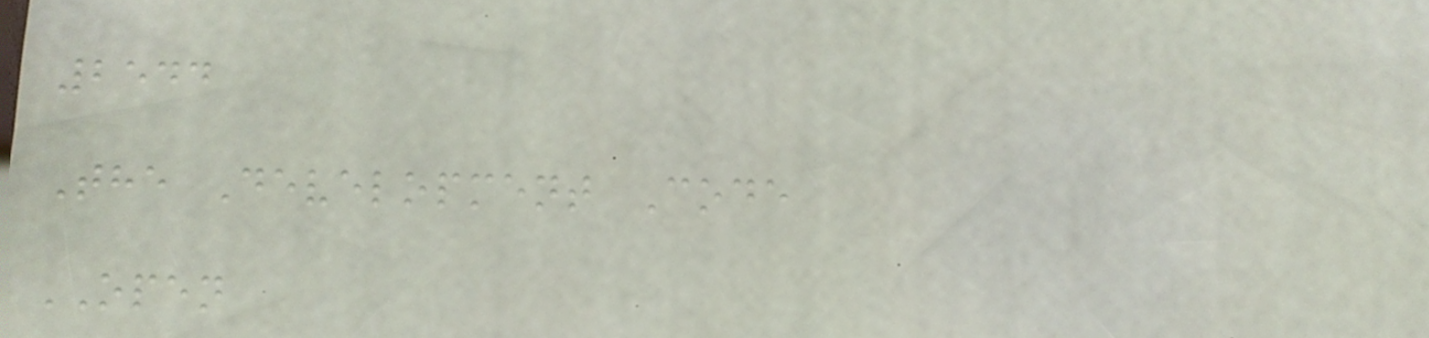2544
The Development Code
OPEN
